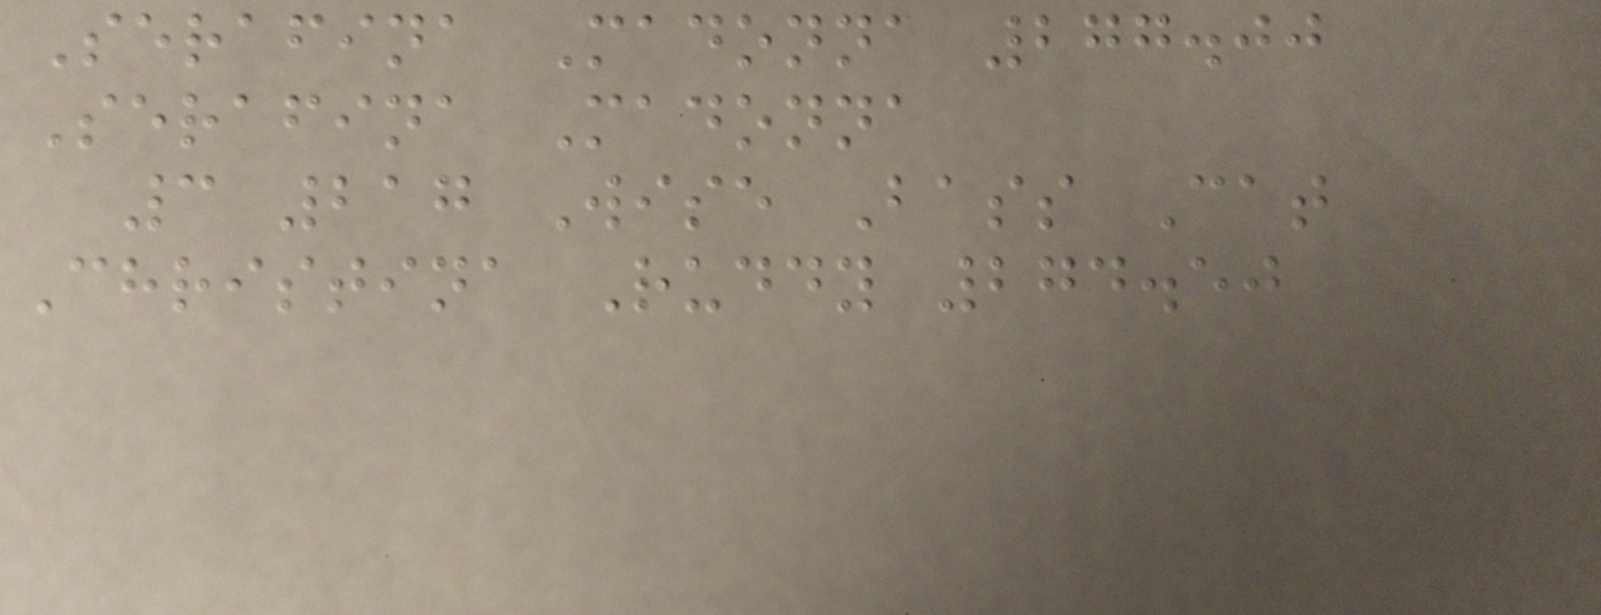Serafina Madonna 277.00
Serafina Madonna
3 217 Wise Bass Cat
Christina Ruddy 274.50
